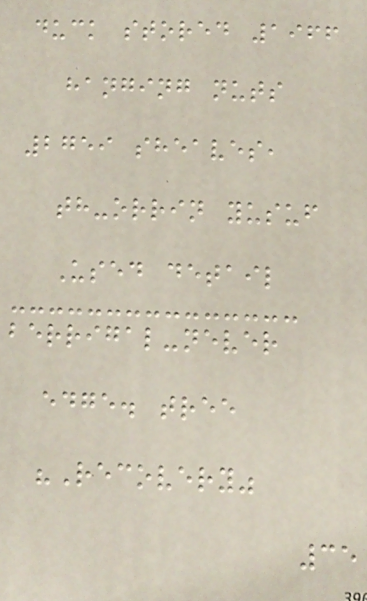duck stored 1966
hanging nuts
2759 sheaves,
th-orrin yusuf
Used detail
berrigal-never
edge. tree
"Recovery"
35
